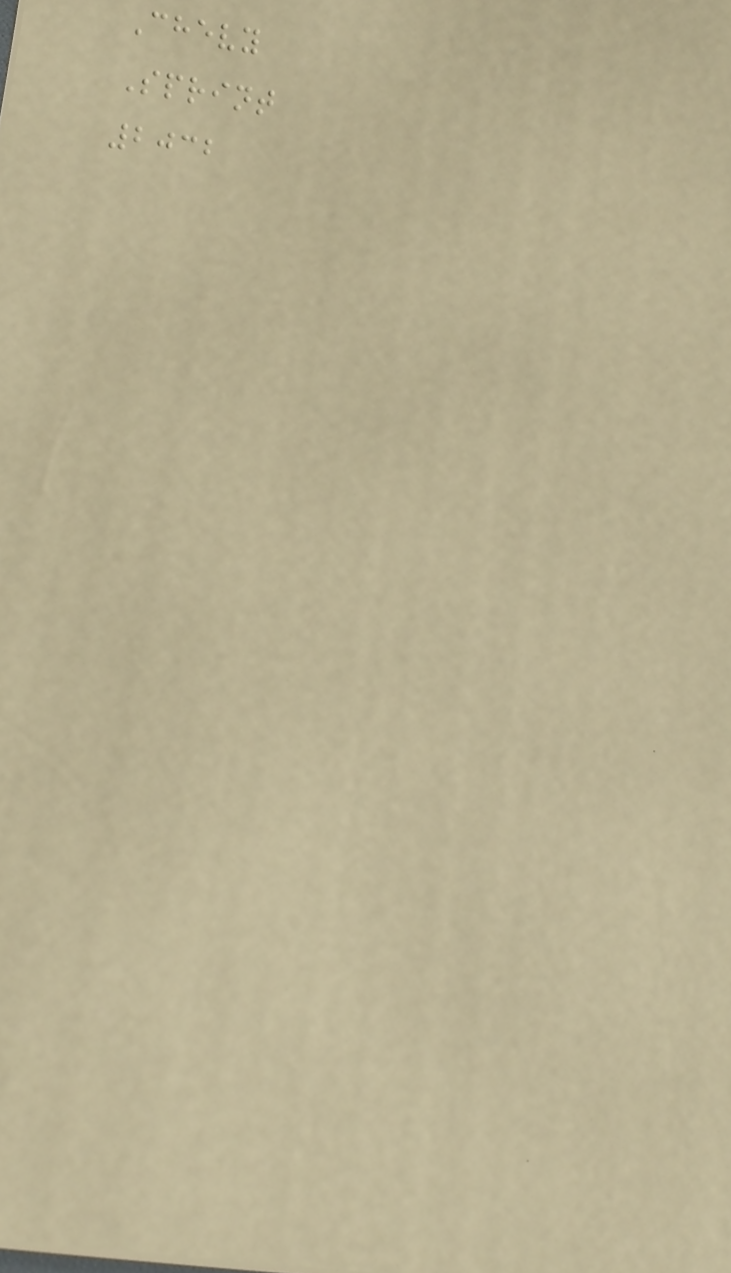Chevy
Sprint
2032
